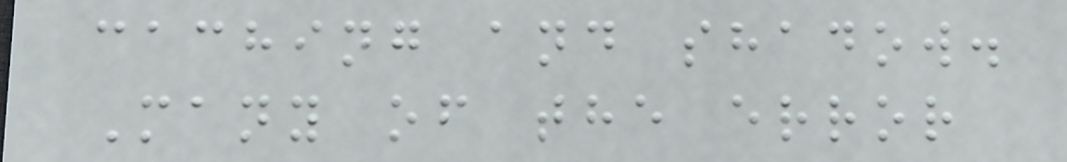caching and shadow.
Many of the error
